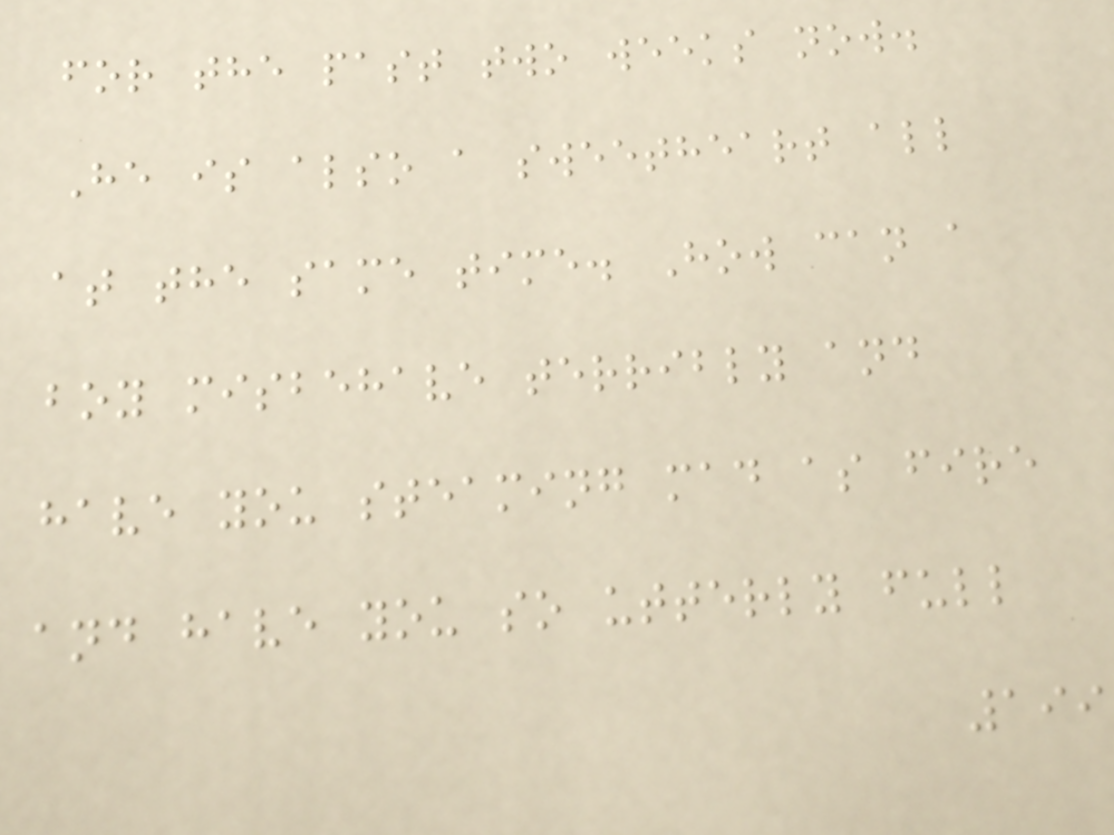for the past two weeks now.
He is also a sweetheart all
at the same time. How can a
boy misbehave terribly and
have you steaming mad as fire
and have you so utterly full
199
